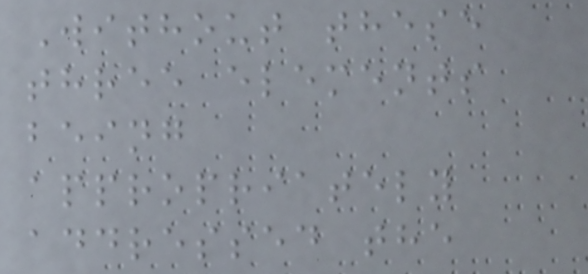Without these
three elements
being
appropriately
addressed the
